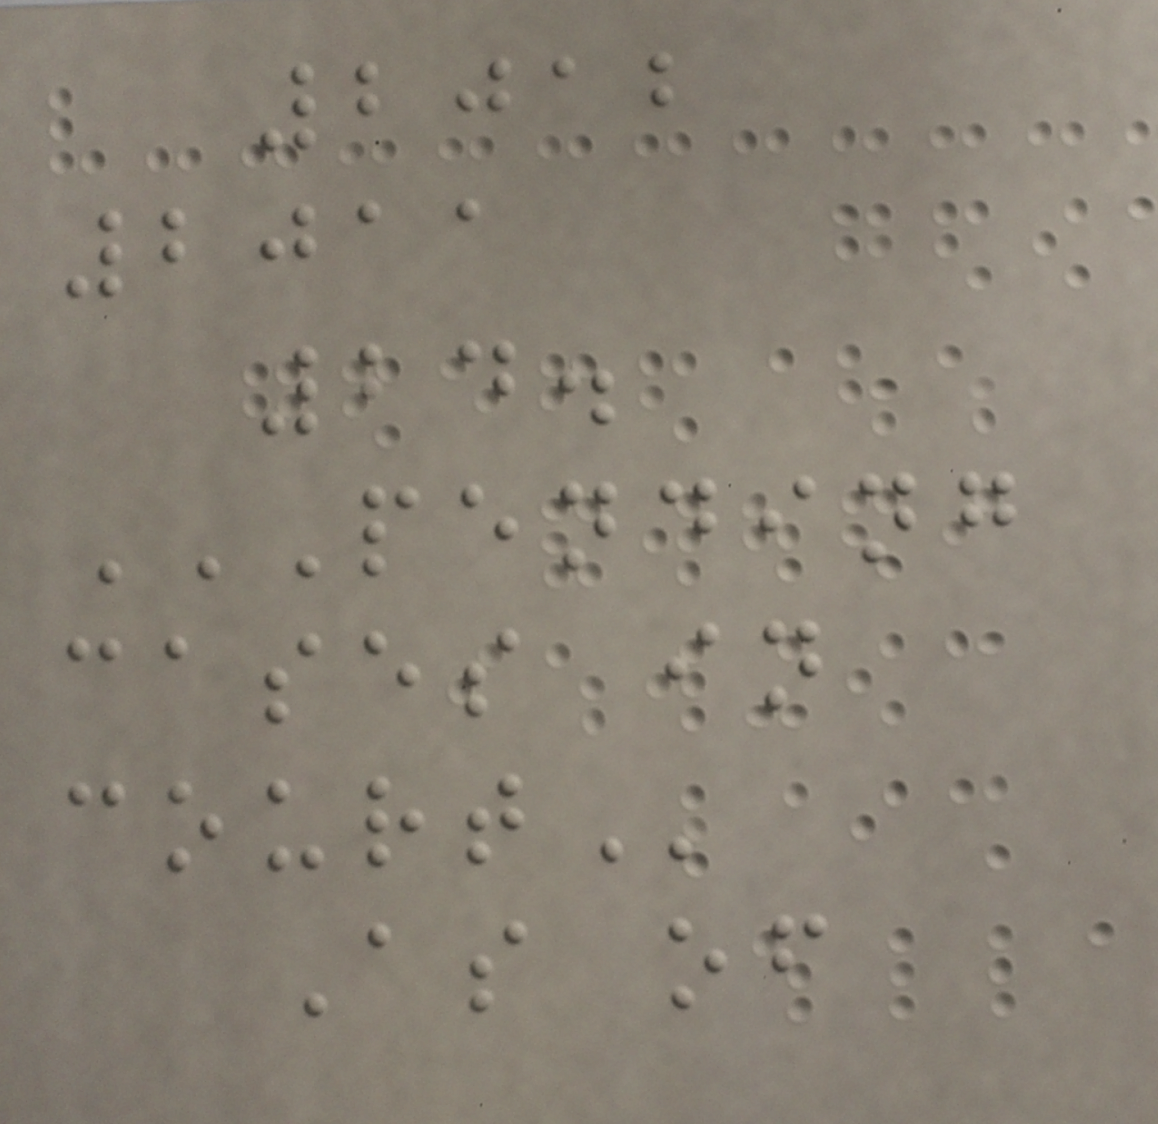2012
2011
24.
PENDING
CASES IN
COURT
As of
